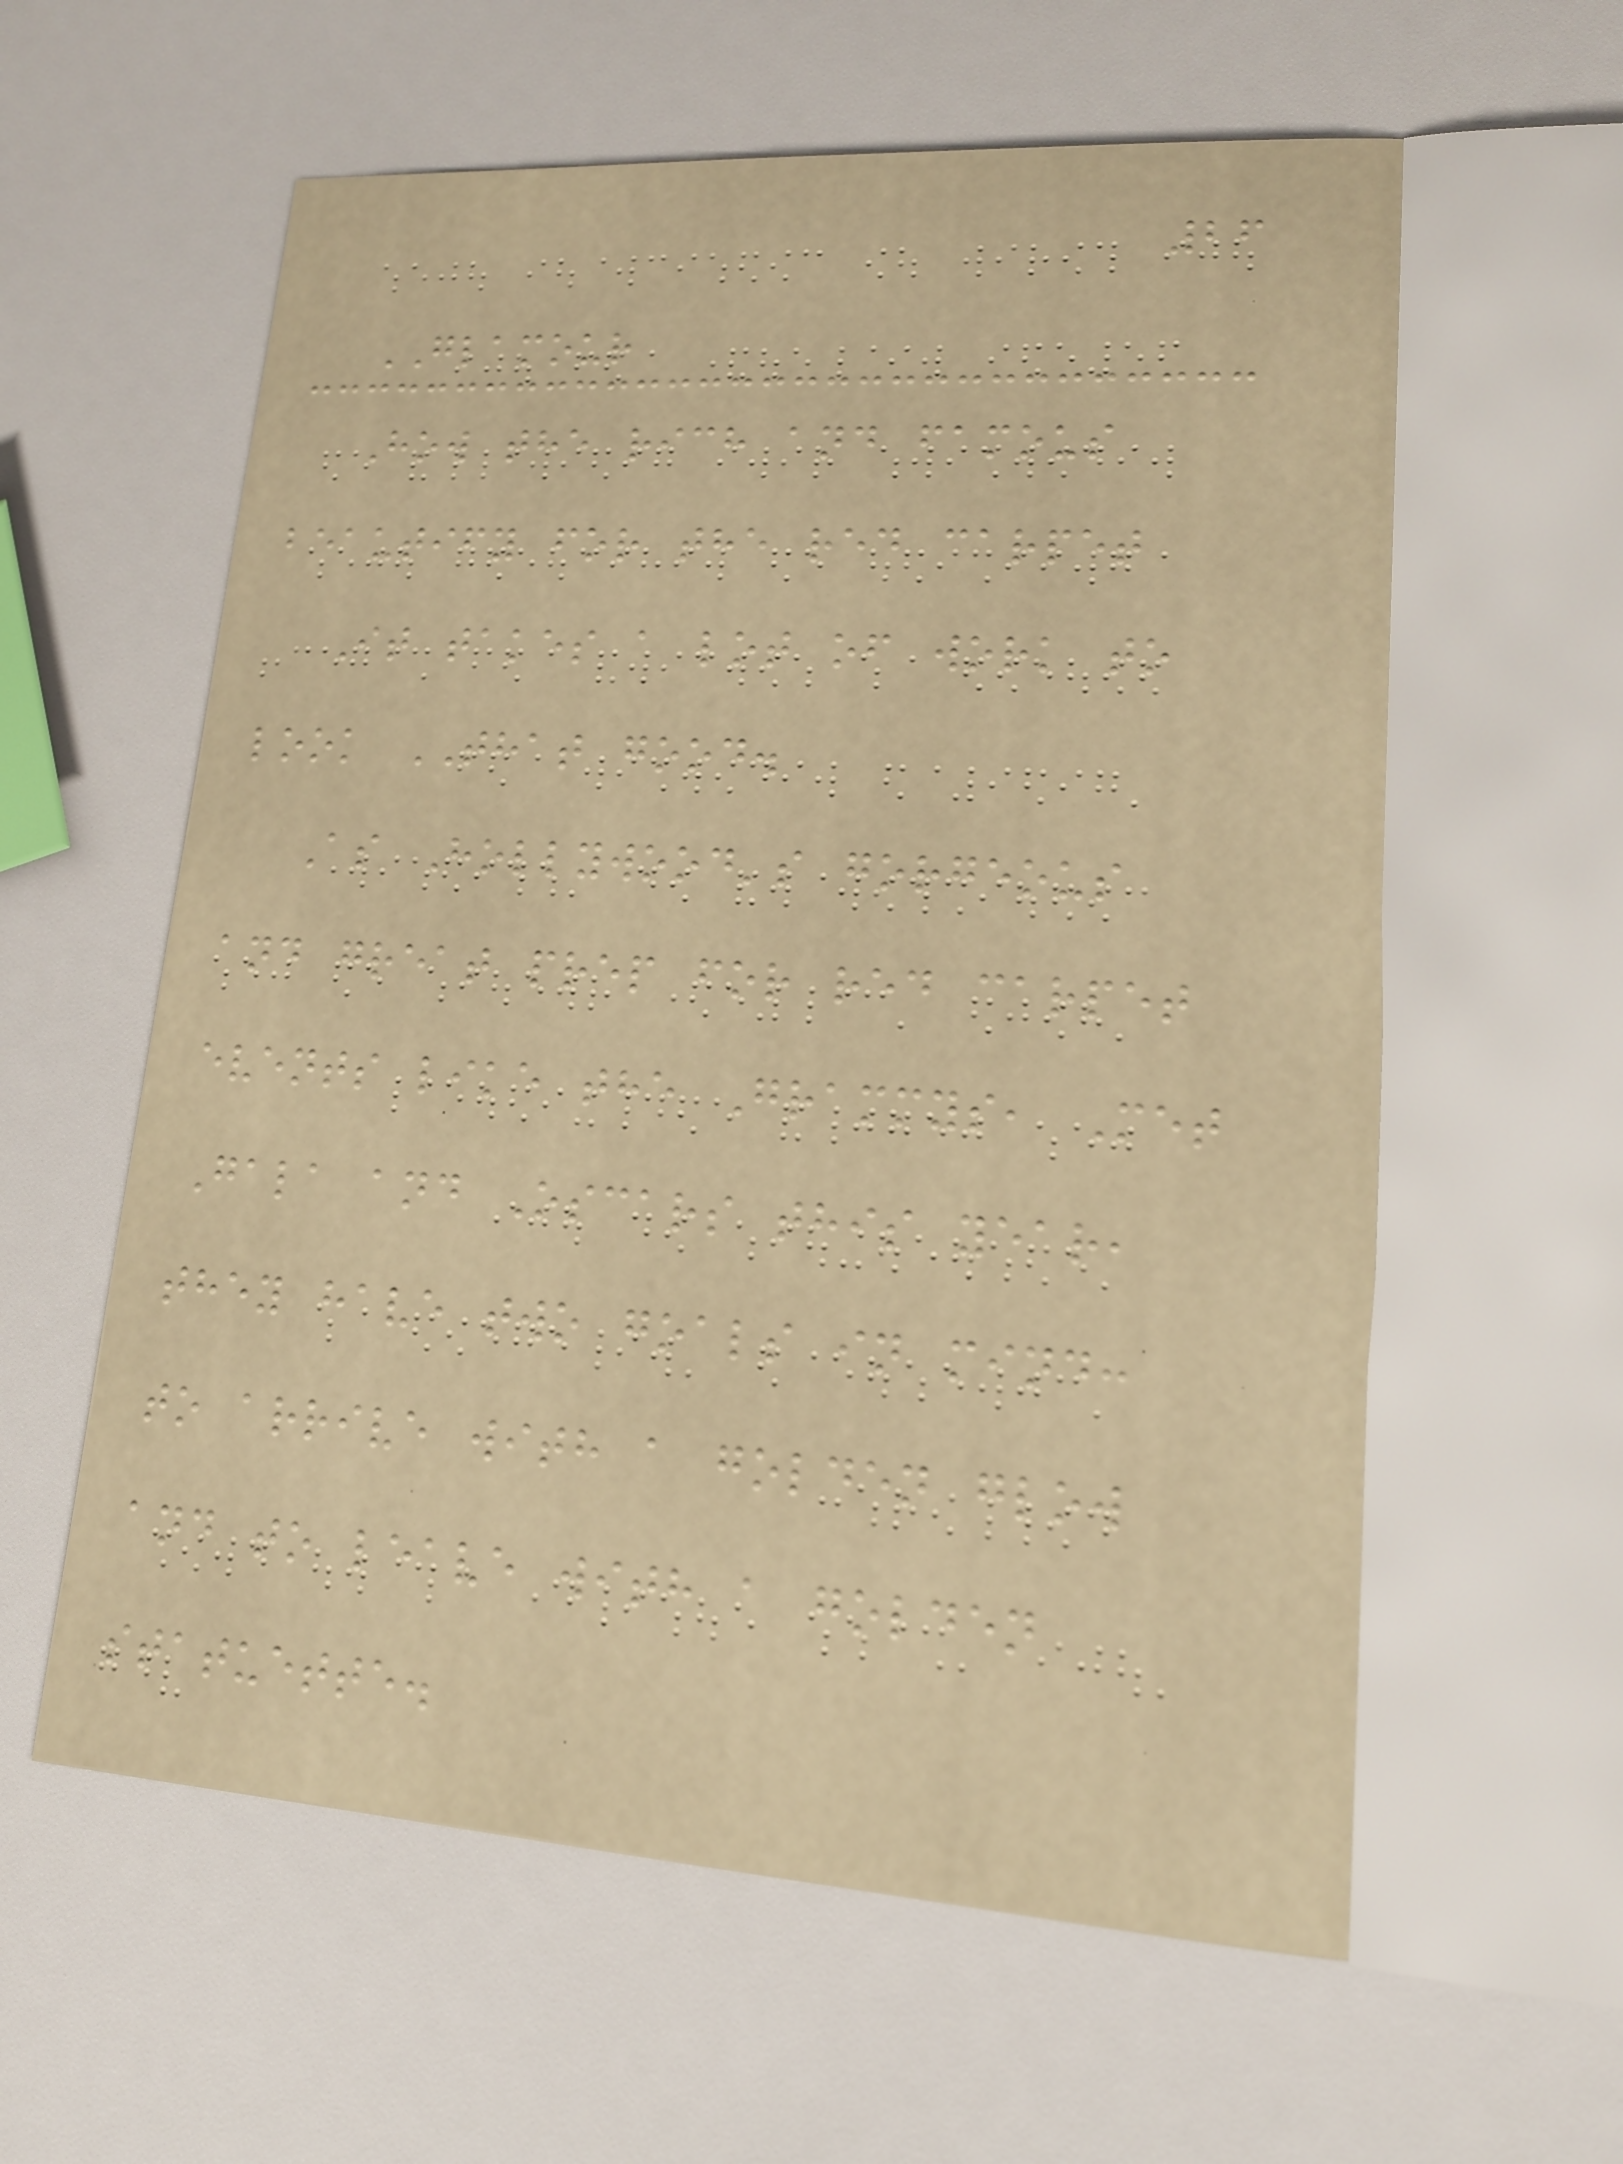26
GLAMOUR
How the rich and famous
beautify for the red carpet
It takes a lot of work to
look THAT good.
As Hollywood's gorgeous
and great prep for red carpet
events like the Grammys, Met
Gala and Oscars this year,
they have two goals in mind:
to arrive with a golden glow
and to leave with a golden
statuette.
